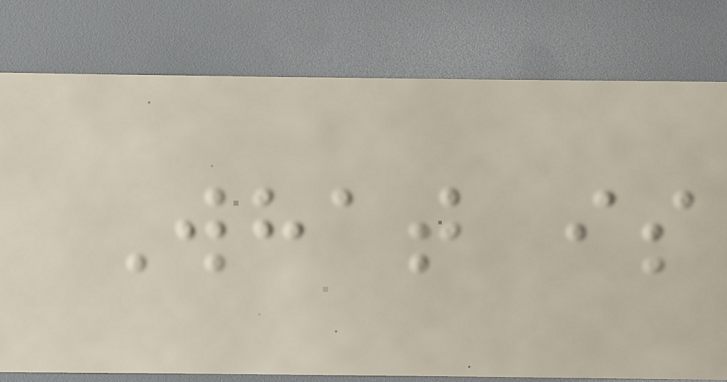What is
